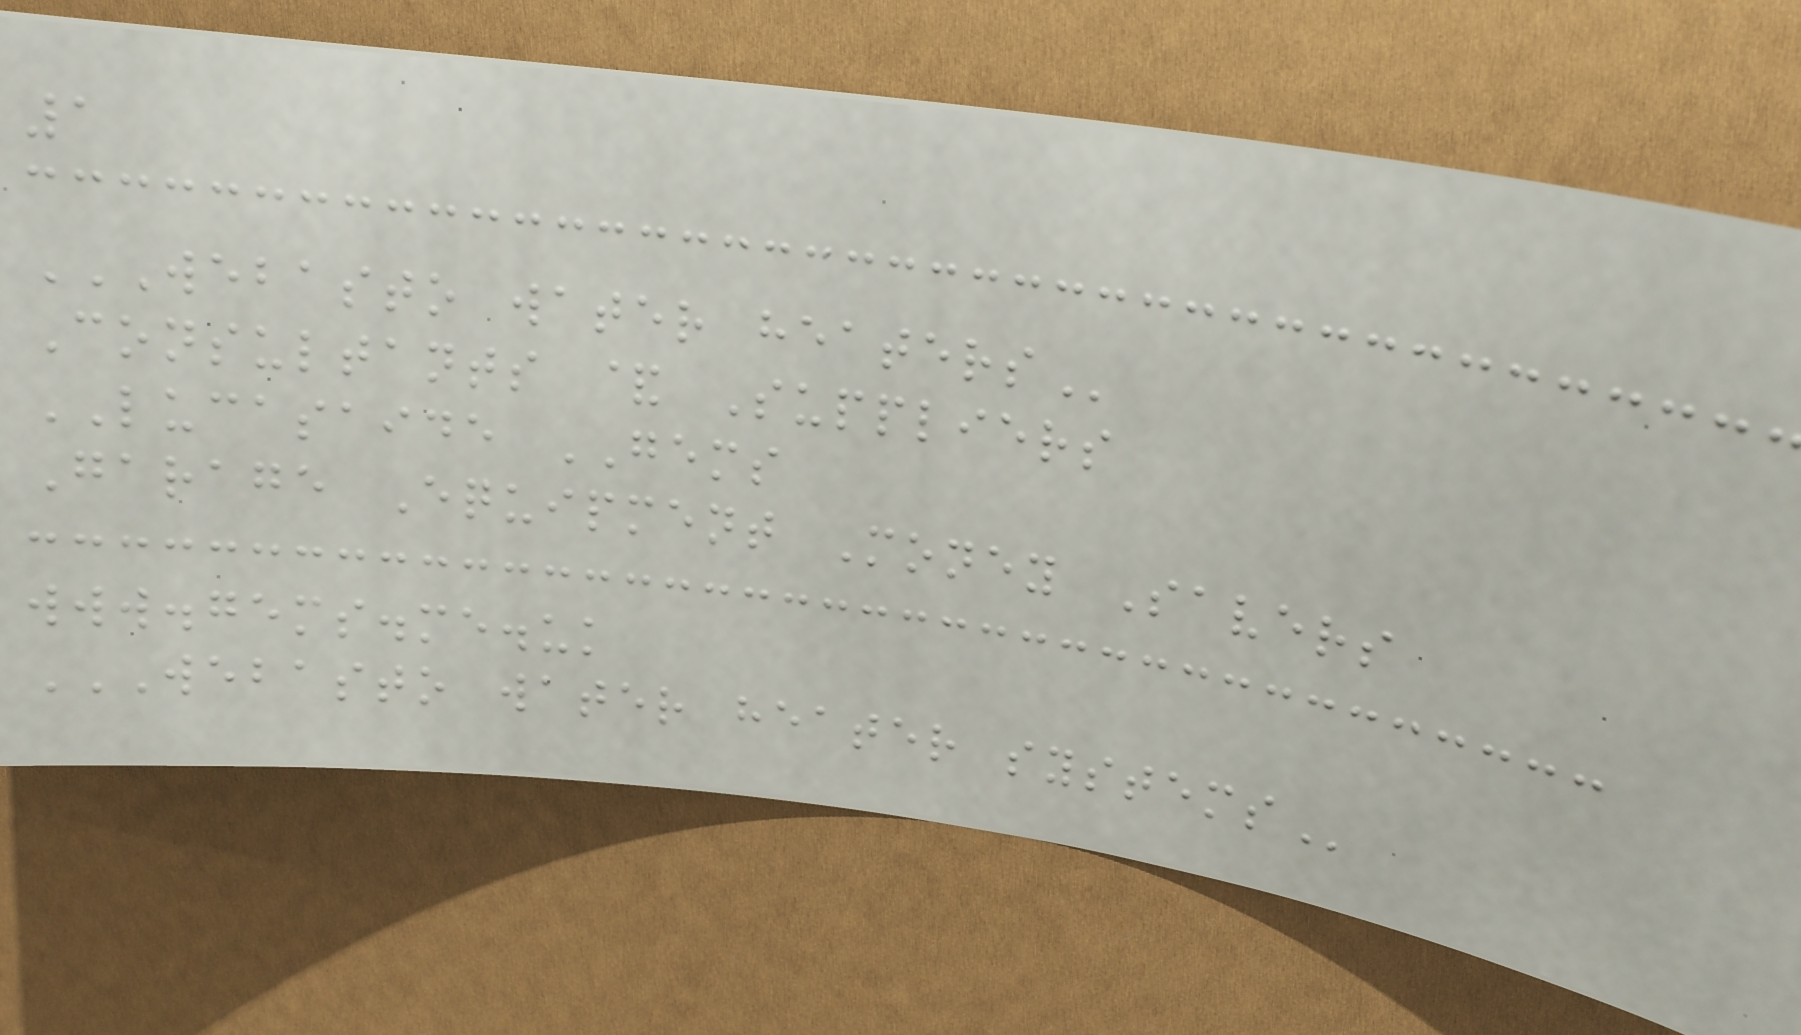1
WEBASTO WATER HEATERS
Consultants & Suppliers
LUCASAIDE GEMS
Garage Equipment Money Savers
www.gems.me.uk
WEBASTO WATER HEATER SYSTEMS
